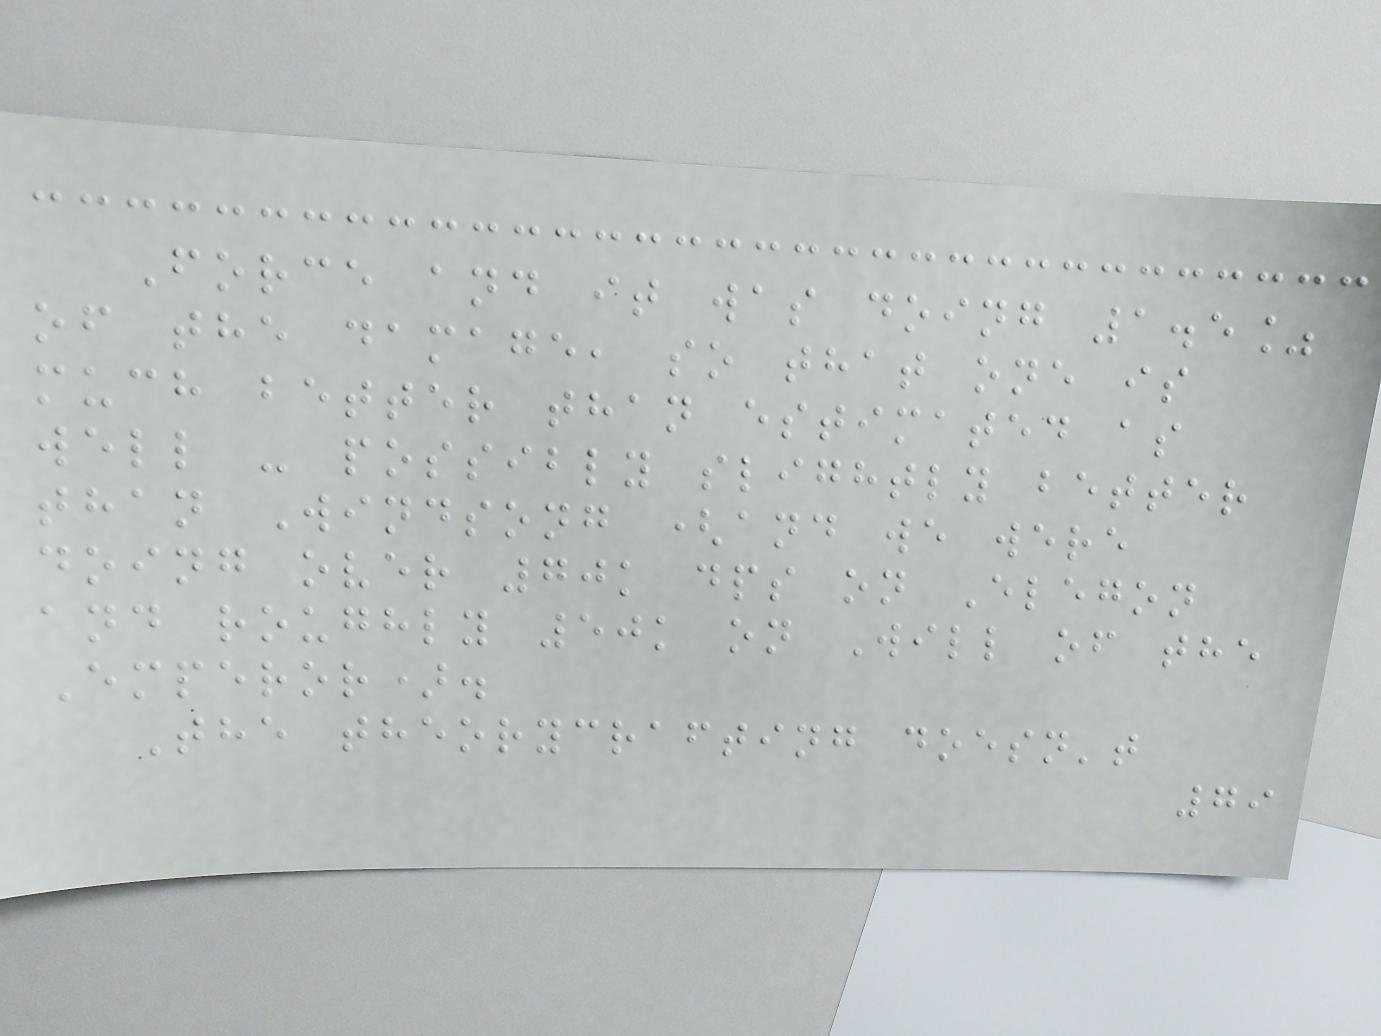Force and it was doing 1.5%
of the damage, so that one is
much better than estimated as
well - possibly slightly better
than Windsong (and we were
doing over 70k dps on Elegon
and roughly 50k on Will of the
Emperor).
The theorycrafting doesn't
79
